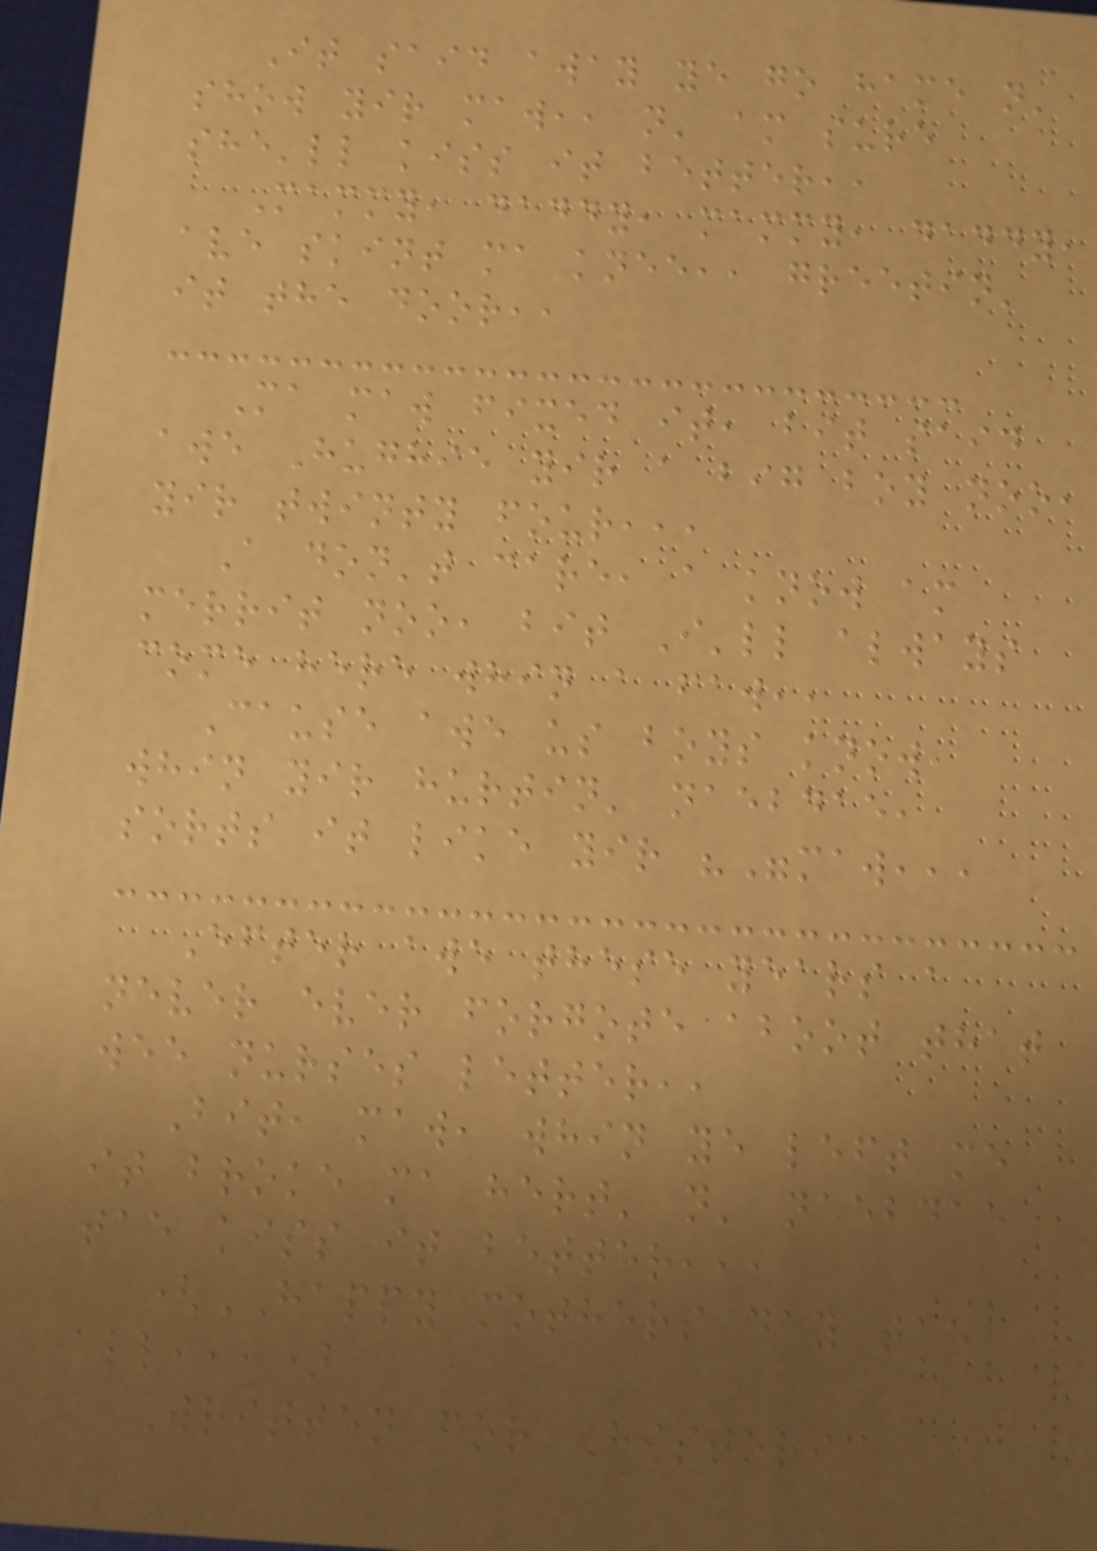It said away ye go hame n'
show yir maw,, n' am sure
she'll kiss it better,,
Mammy, daddy, mammy, daddy,
ave skint ma knee,, greetin'
it the door,,
Ma maw fixed it, bit said
awe Hughie yir a big boy noo,
yir twinty four,,,
A don't care, a know am
merrit noo, bit I'll always
come here whin a faw,,
Cause awe us boys know,
whin yir hurtin' naebdae,
sorts it like yir ""maw,,,
Efter awe these years a
never ever forgote aboot that
wee nurses letter,,
Bit, maw, whin ye left me
it broke ma hert' n' naebdae
tae kiss it better,,,
(HAPPY mothers day tae
all,,,)
Written for Historic
